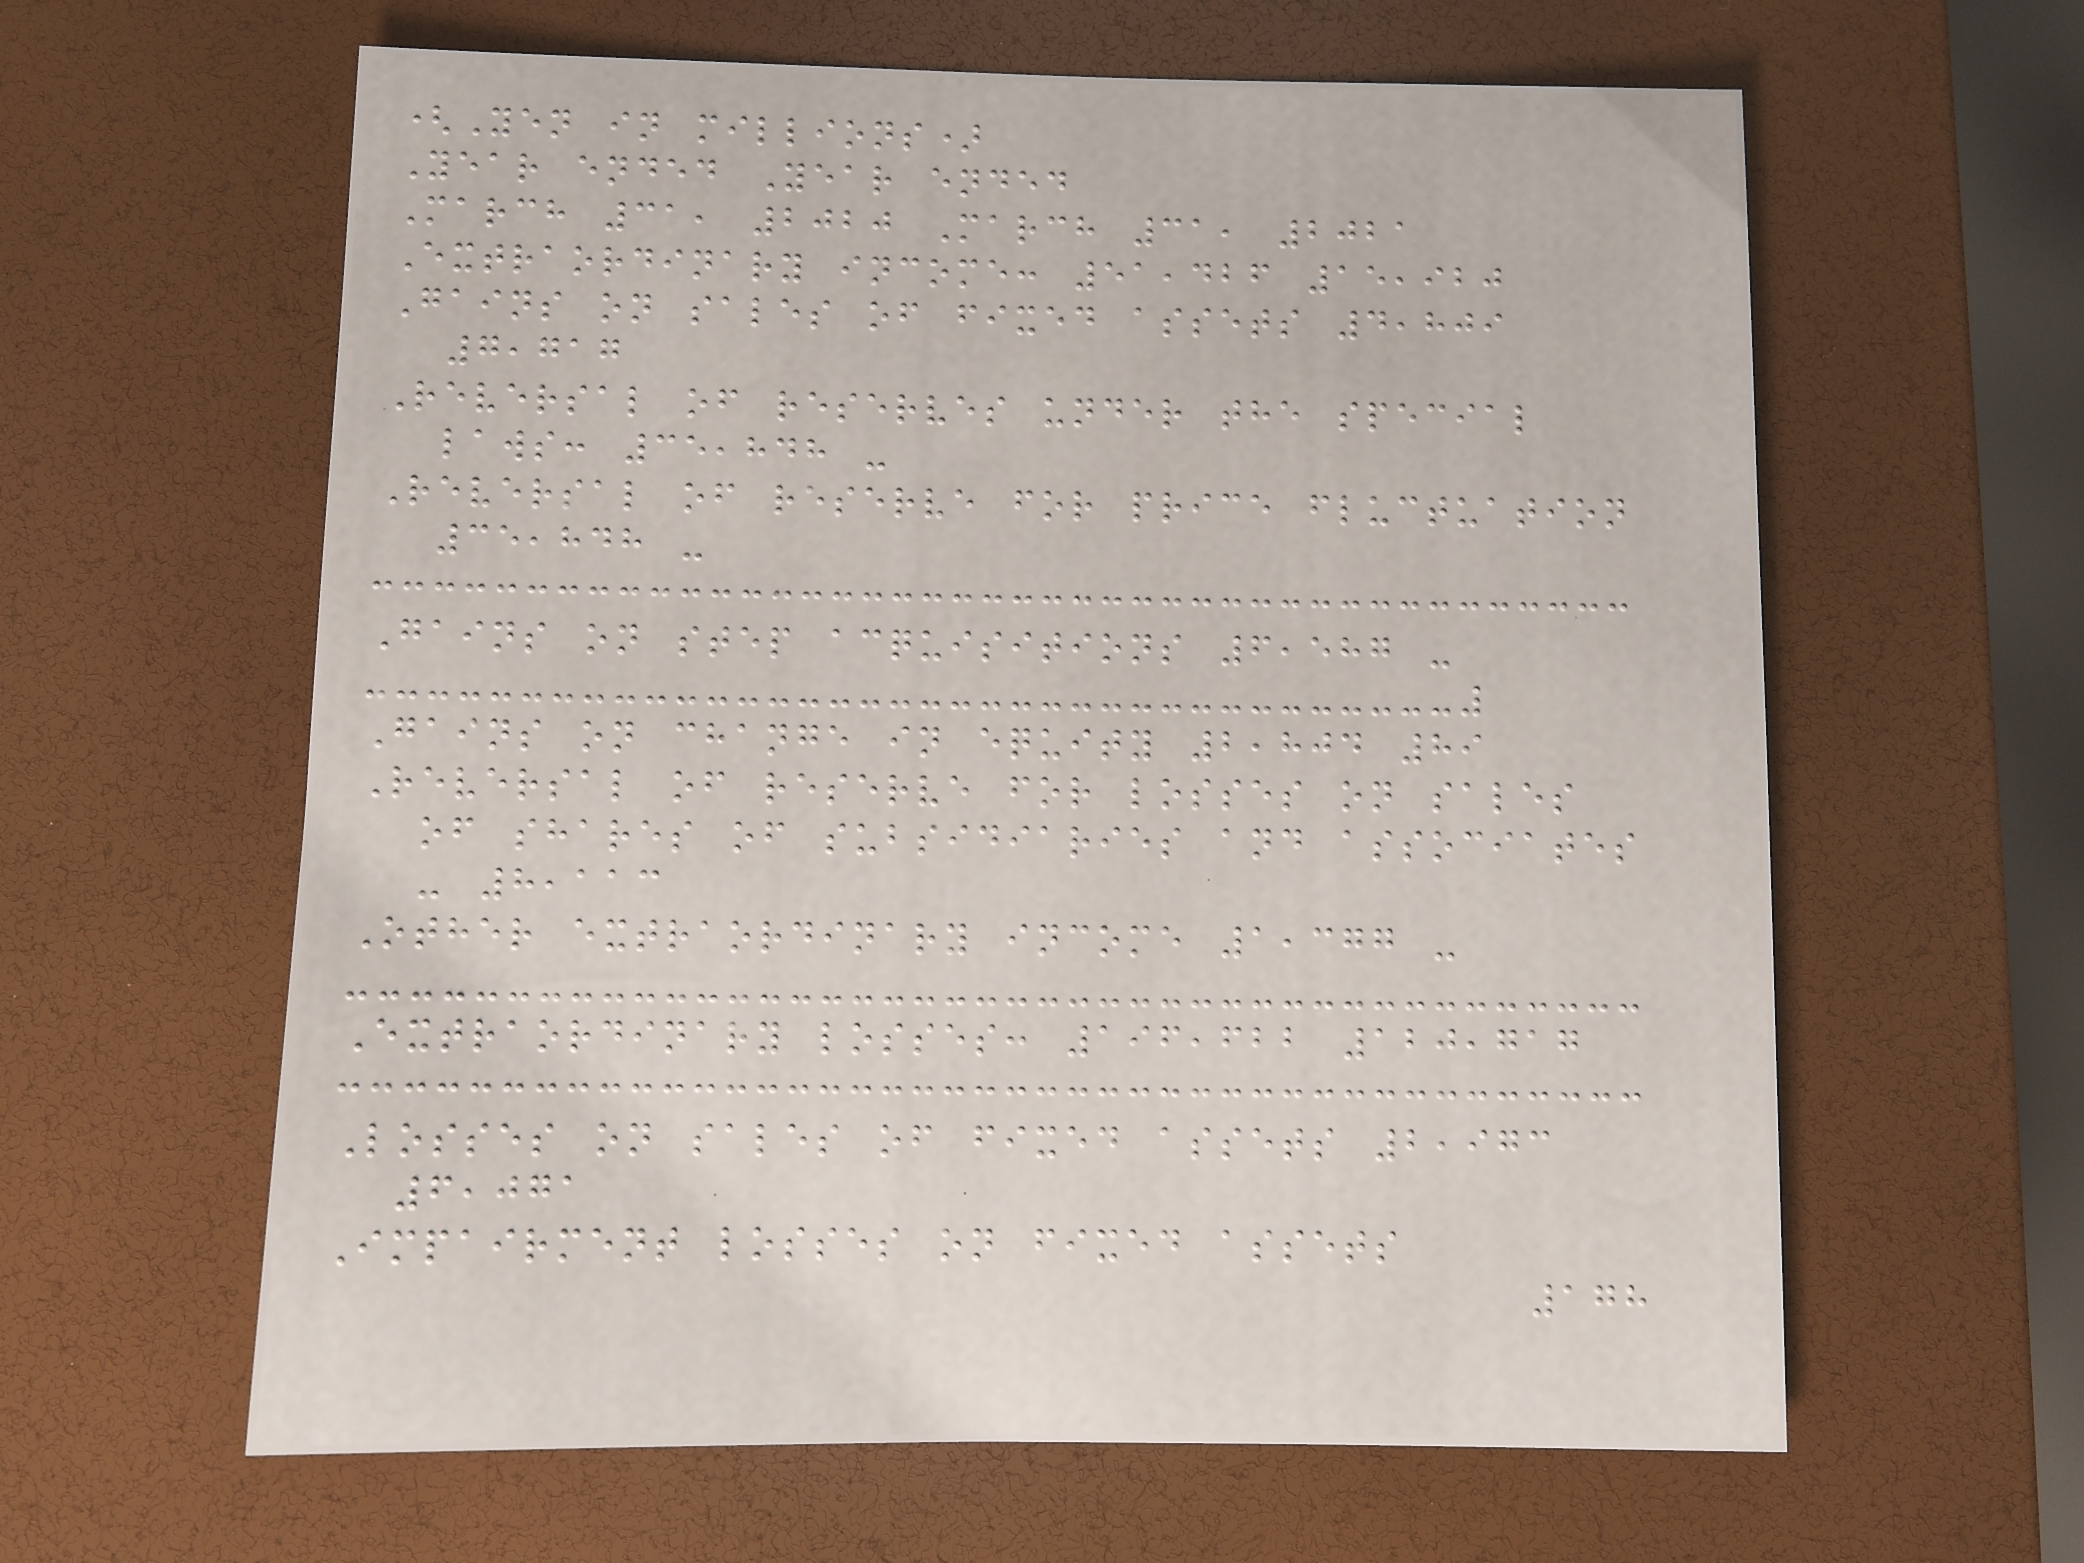(Yen in millions)
Year ended Year ended
March 31, 2020 March 31, 2021
Extraordinary income: 51,426 15,920
Gains on sales of fixed assets 4,809
7,717
Reversal of reserves under the special
laws: 35,848 -
Reversal of reserve for price fluctuation
35,848 -
Gains on step acquisitions 6,587 -
Gains on change in equity 2,804 89
Reversal of reserve for losses on sales
of shares of subsidiaries and associates
- 8,113
Other extraordinary income 1,377 -
Extraordinary losses: 196,622 120,717
Losses on sales of fixed assets 2,973
6,071
Impairment losses on fixed assets
178
